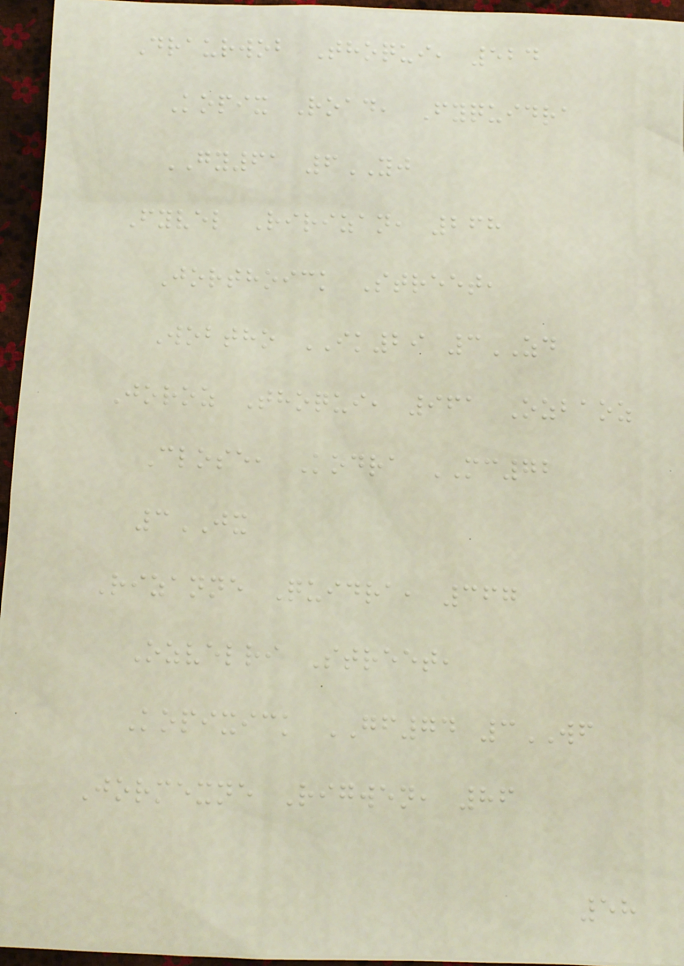Draurwob Thoqui, 524
Kopix Road, Fyquidra
GY61 6YJ
Fyvel Ririzan, 268
Jorthoick Street,
Wobtho IK29 3ZD
Joroz Thoqui, 961 Ozbaoz
Close, Kodra MC72
3JX
Rizanne Quidra, 367
Ozvelri Street,
Kopixick GF74 3WF
Jormexne Rigwen, 86
58
